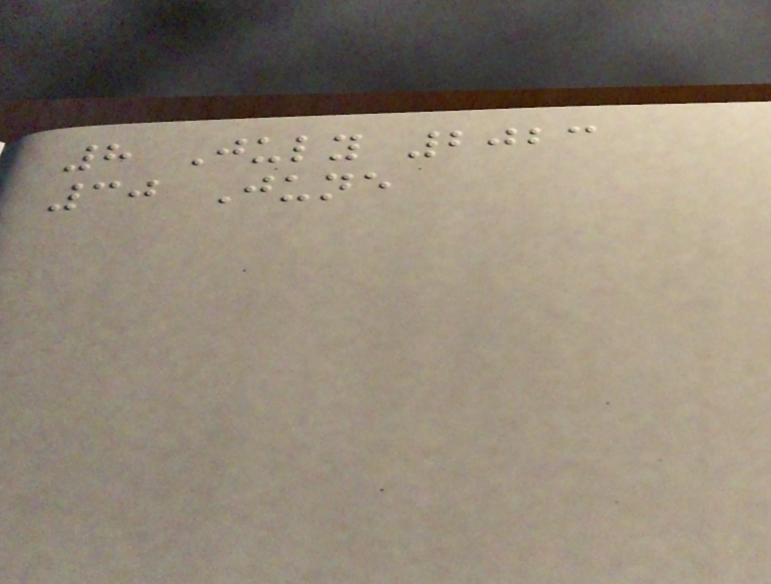8 July 2023
30 June
